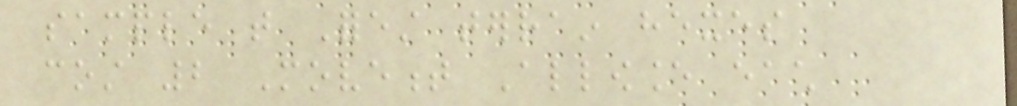sample that Forest terrain hexes
cost 2 Movement Allowance each
